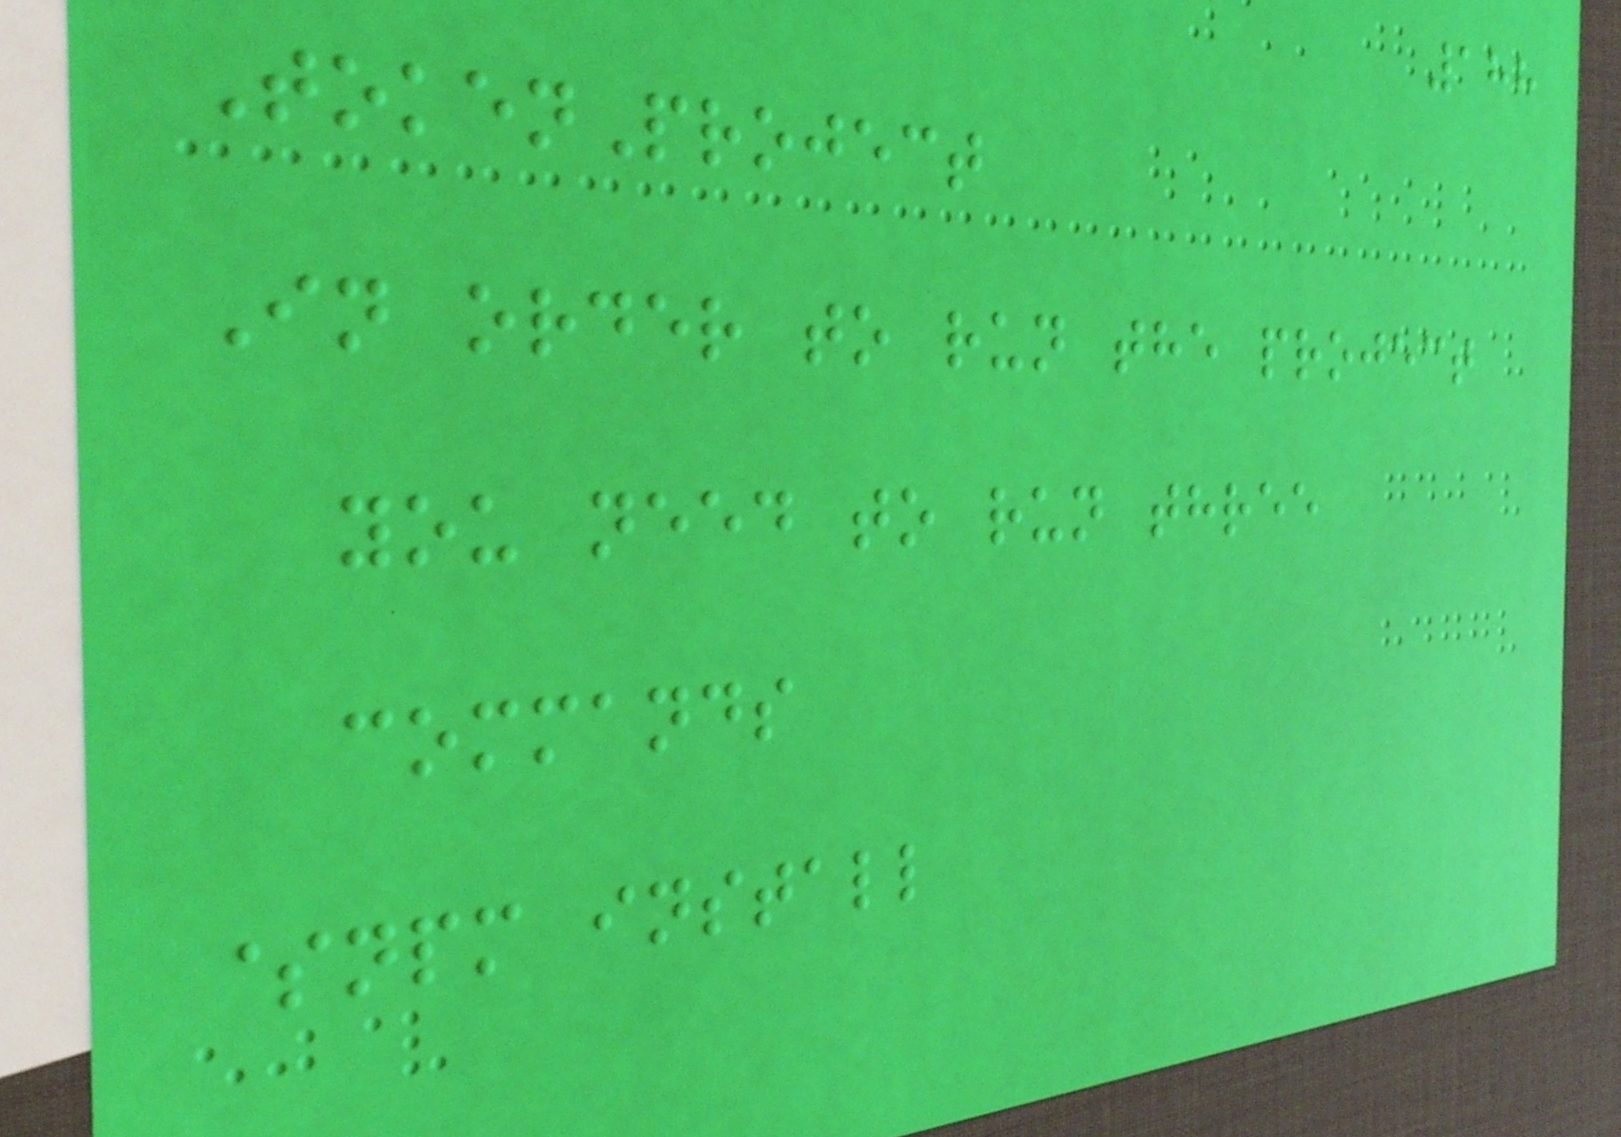188
TokenProject
In order to run the project
you need to run three
commands
$npm install
